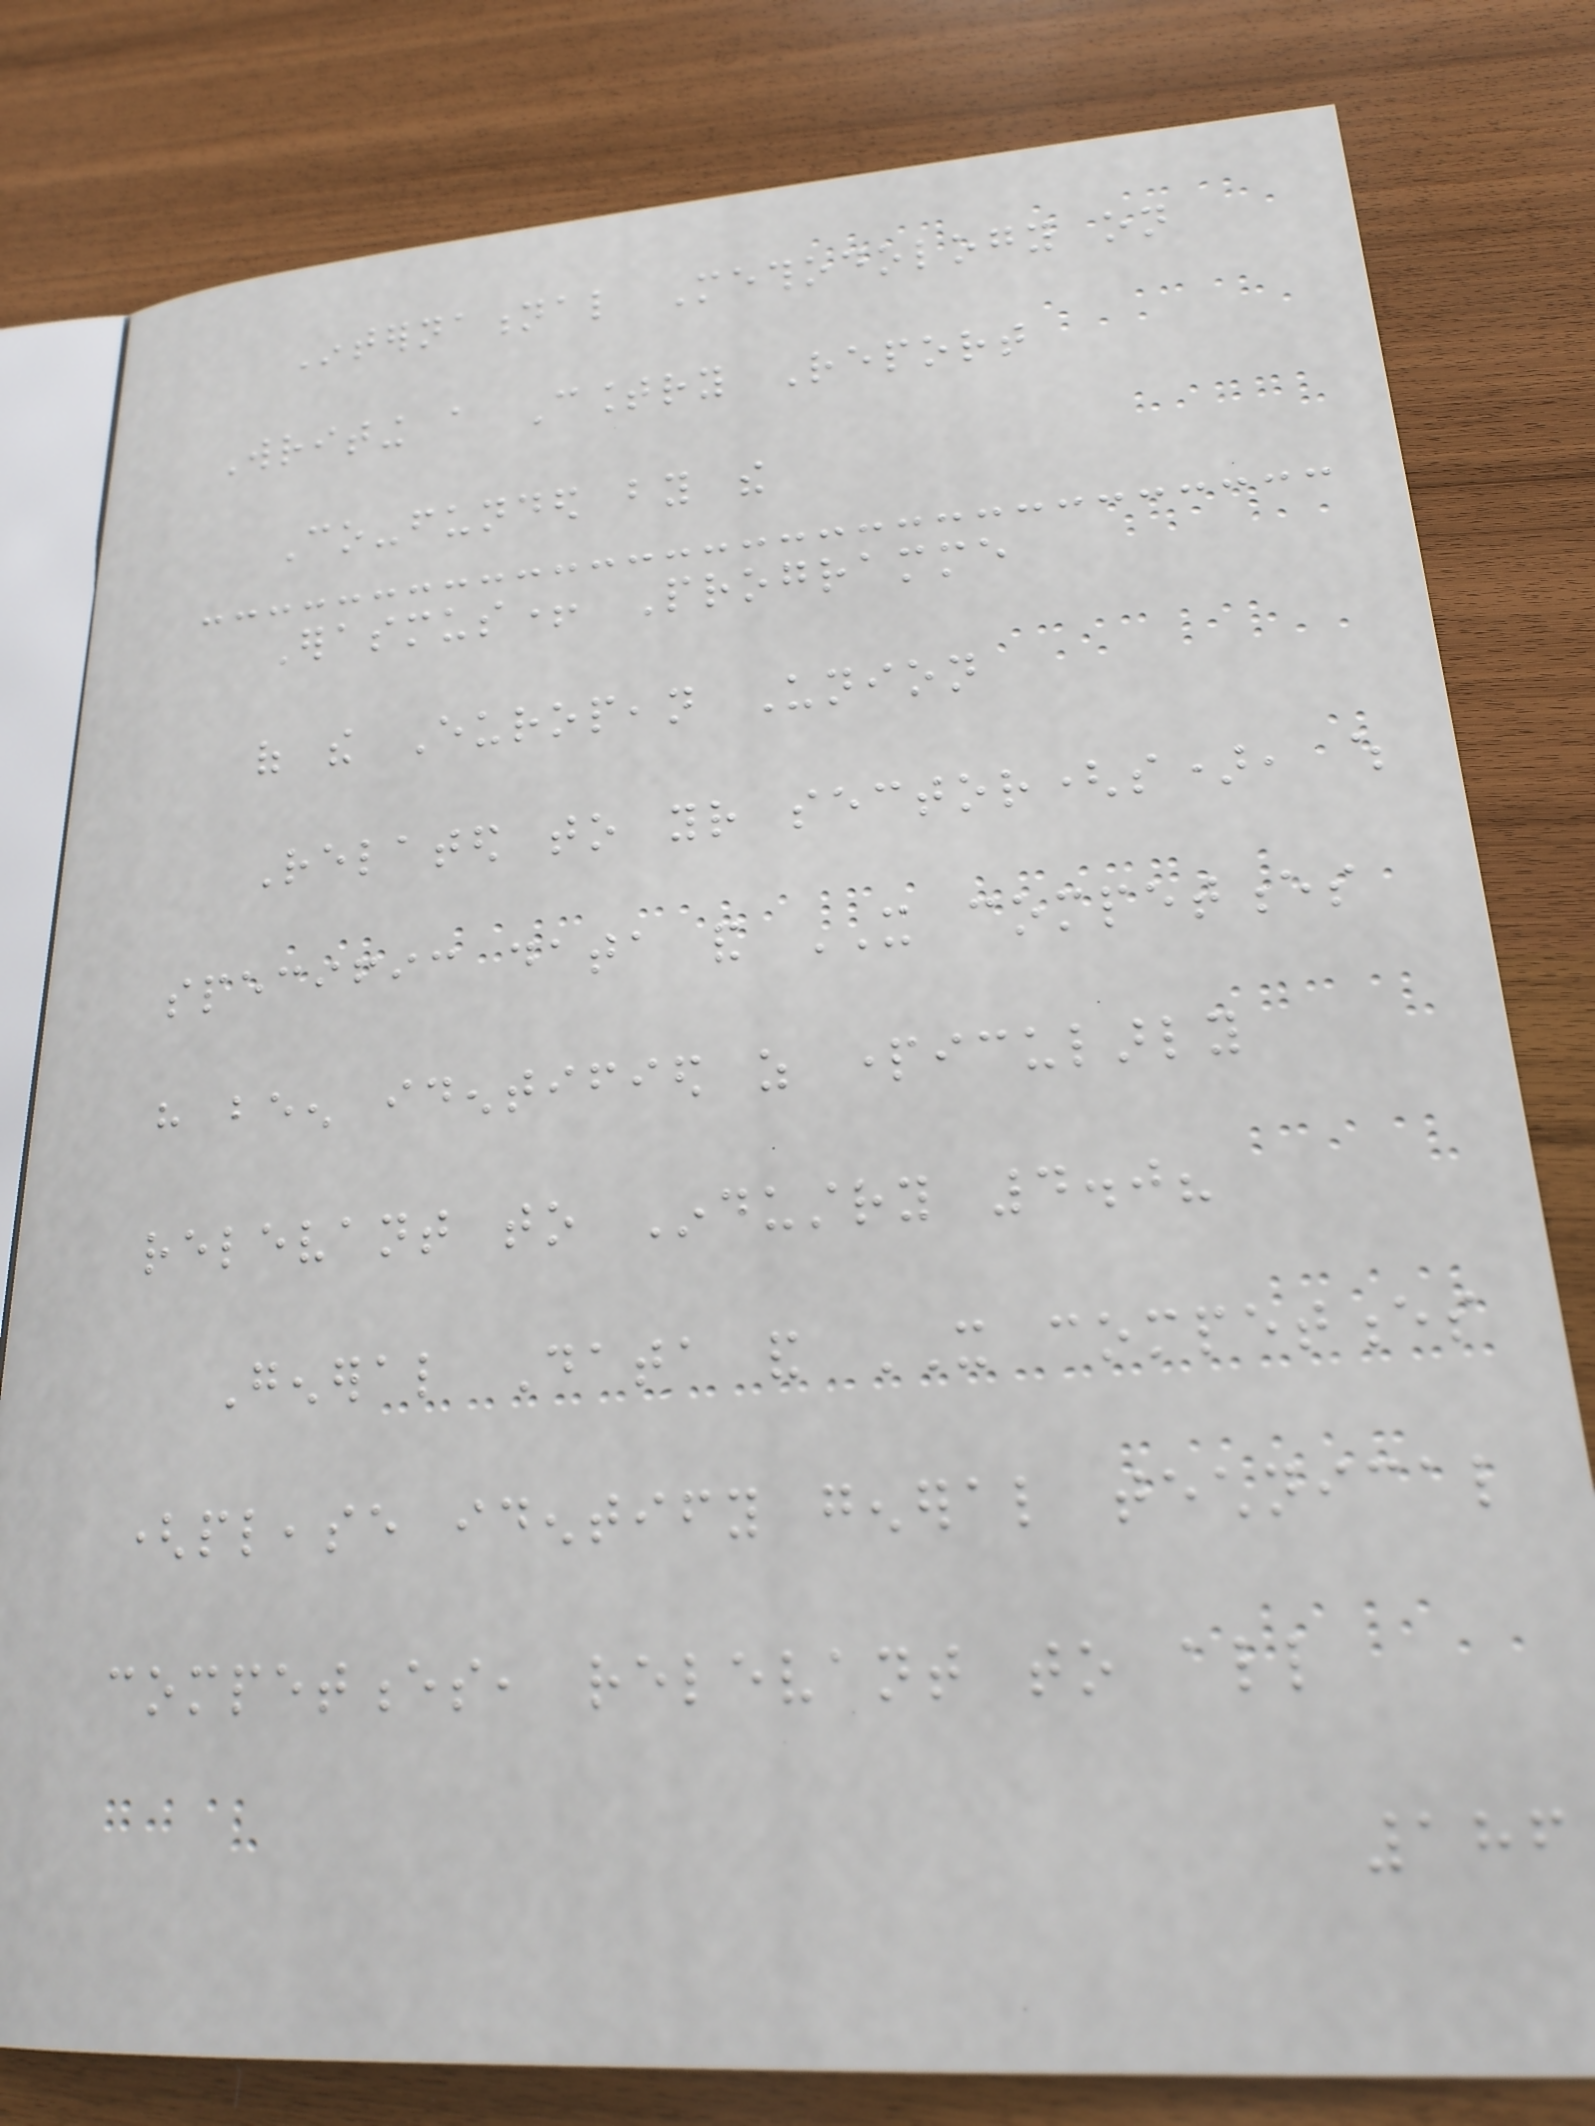International Methodology on
Writing a Country Report
Co-funded by the
Erasmus+ Programme
of the European Union
Related to your sector(s), which
specific data and IT competences
have been identified as particularly
relevant to Industry 4.0?
General Data and IT competences
(please identify general technical
competences, relevant to all
186
